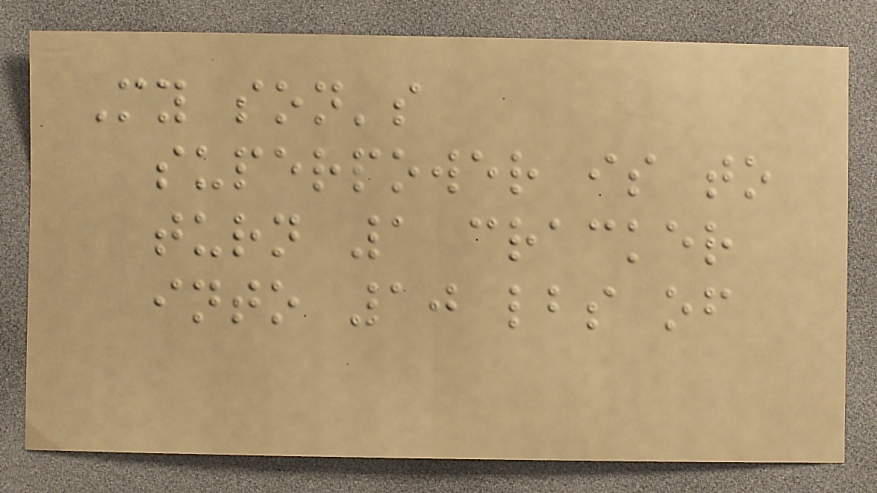My son's
superpower is to
turn 1 cracker
into 10 lbs of
